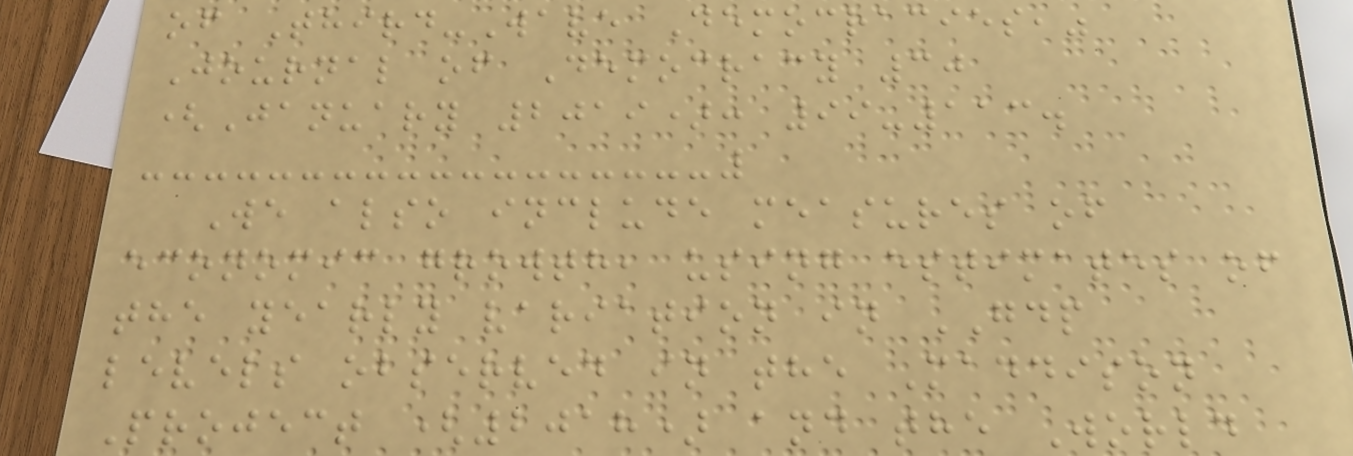of Third-Wave Democracies,"
Journal of Democracy 30
(January 2019): 99-113.
We also include measures of
economic growth, using estimates of
the yearly variation in GDP
levels observed in the Maddison
Project (2018) and the World
